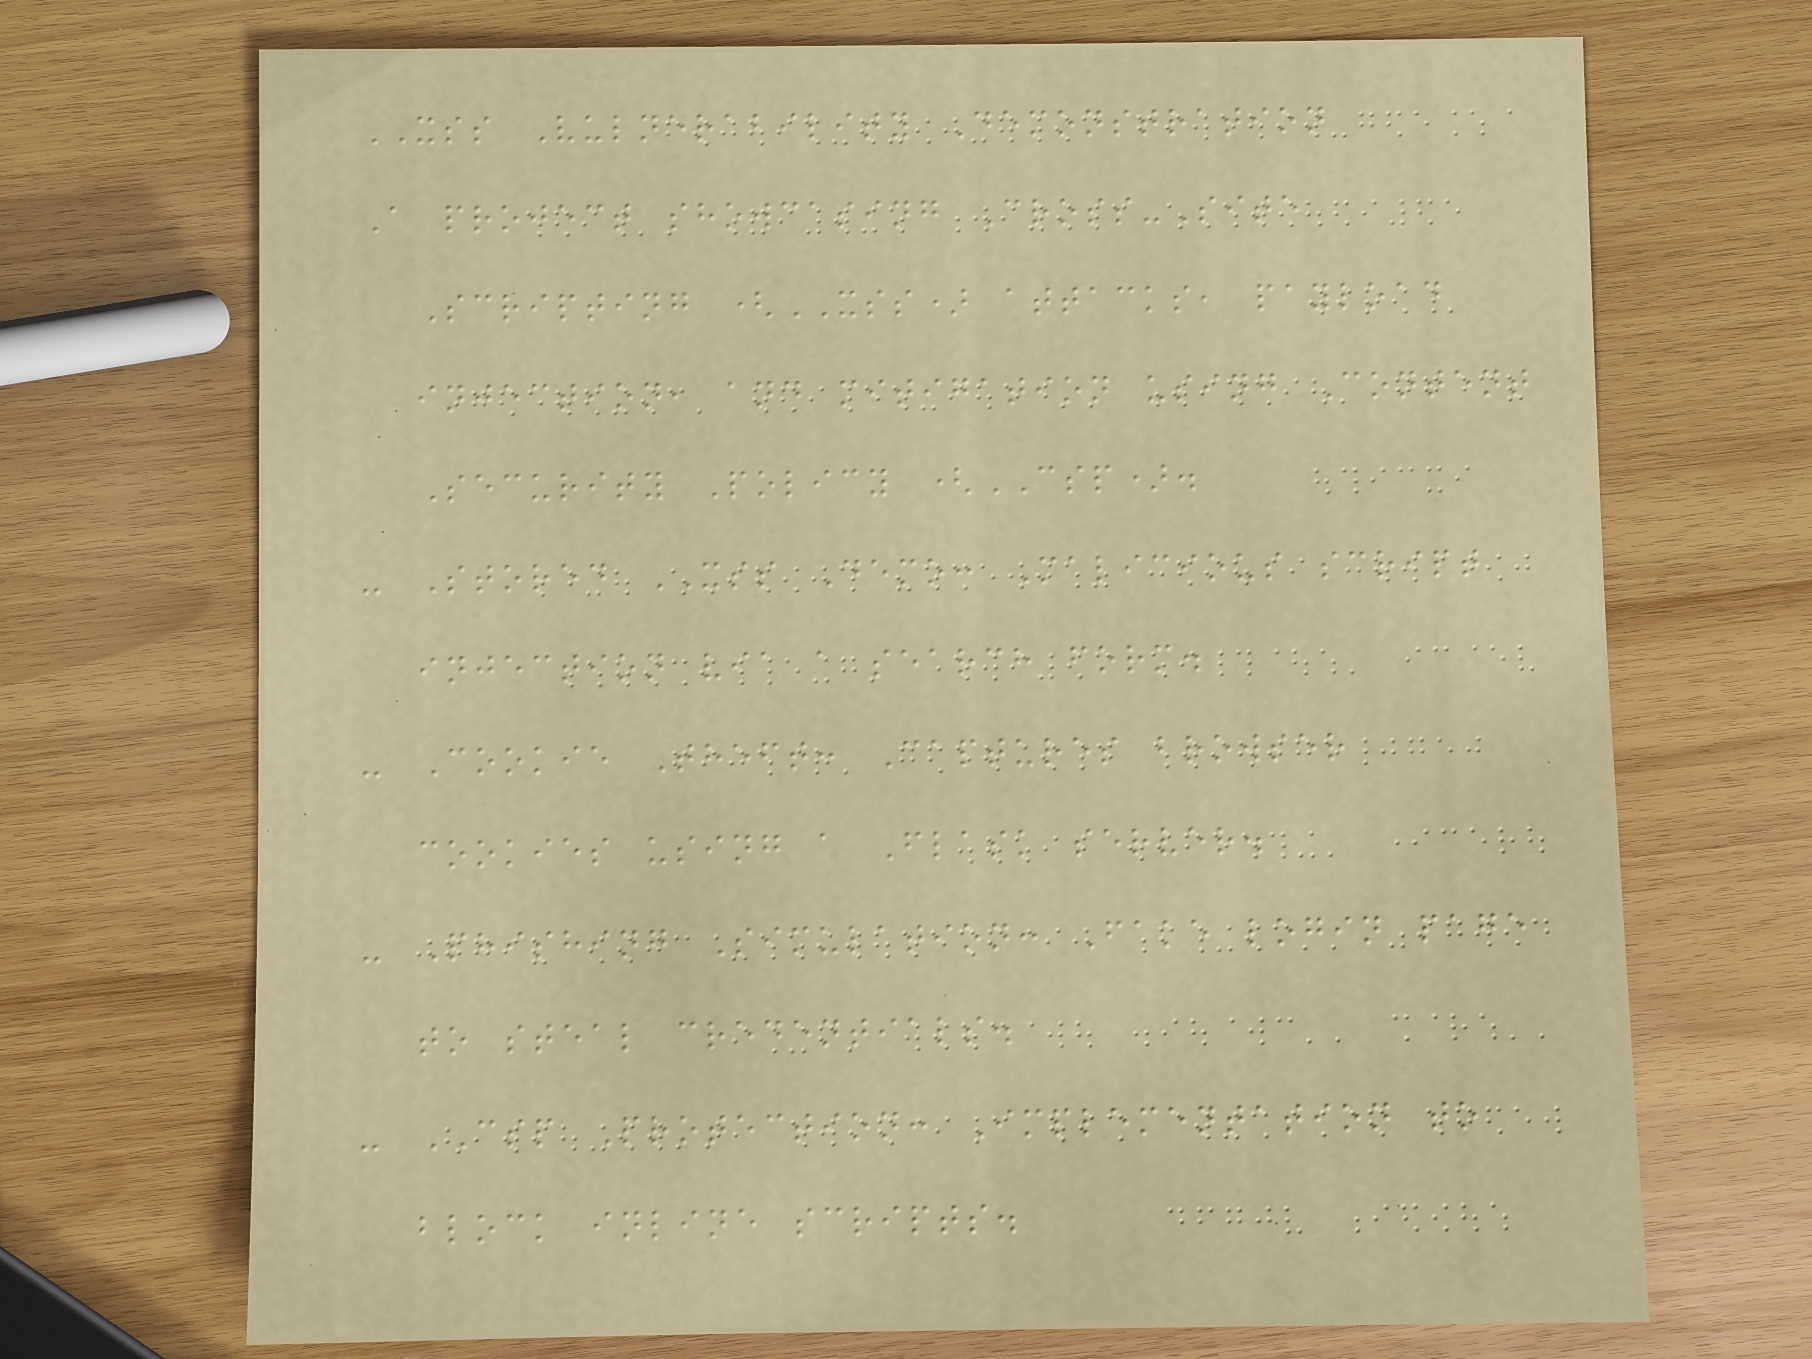XSS Vulnerability Demonstration
A project showcasing Cross-Site
Scripting (XSS) attacks, payload
injection, and mitigation using Content
Security Policy (CSP).
- Stored XSS Demo: Malicious script
injection via a search form.
- Cookie Theft: Captures browser
cookies using a Flask server.
- Phishing Simulation: Fake login page
to steal credentials.
- CSP Protection: Implementation to
block inline scripts.
